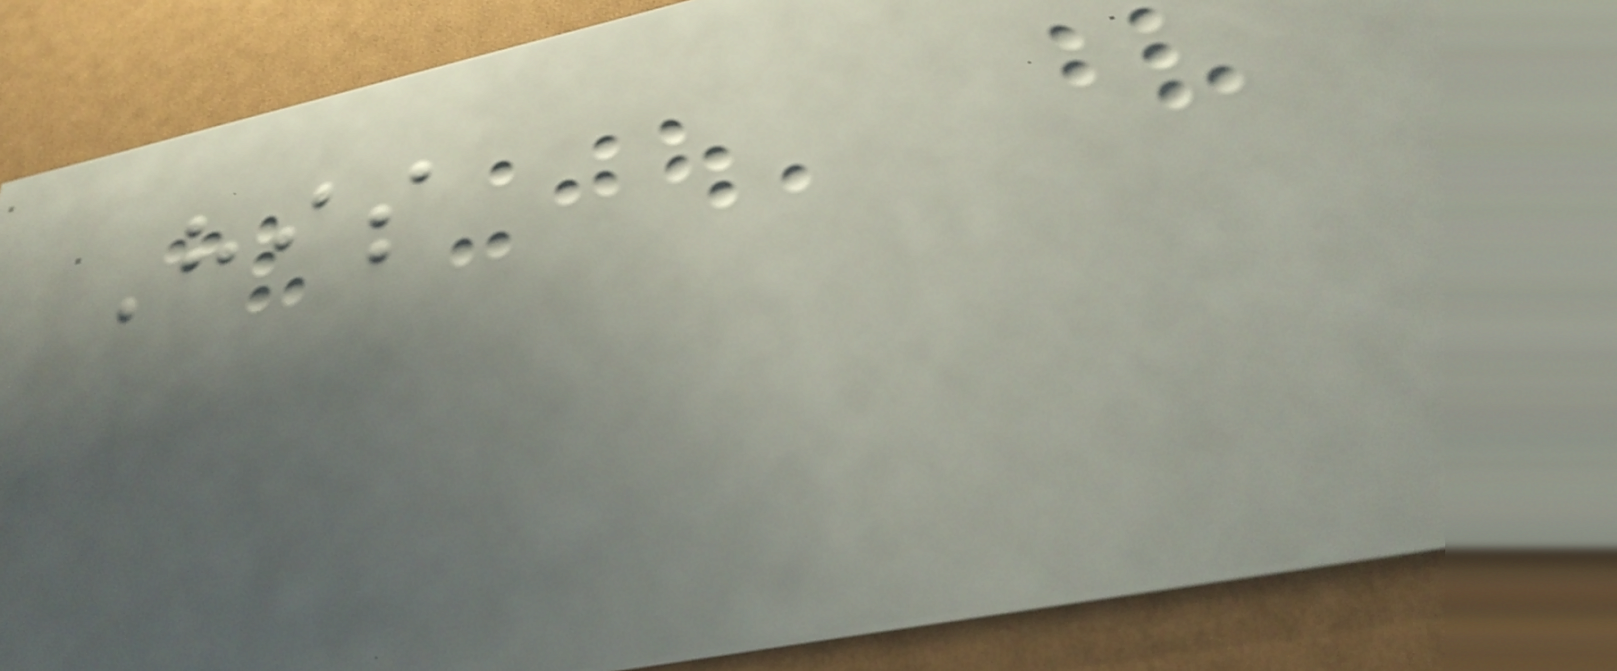His
